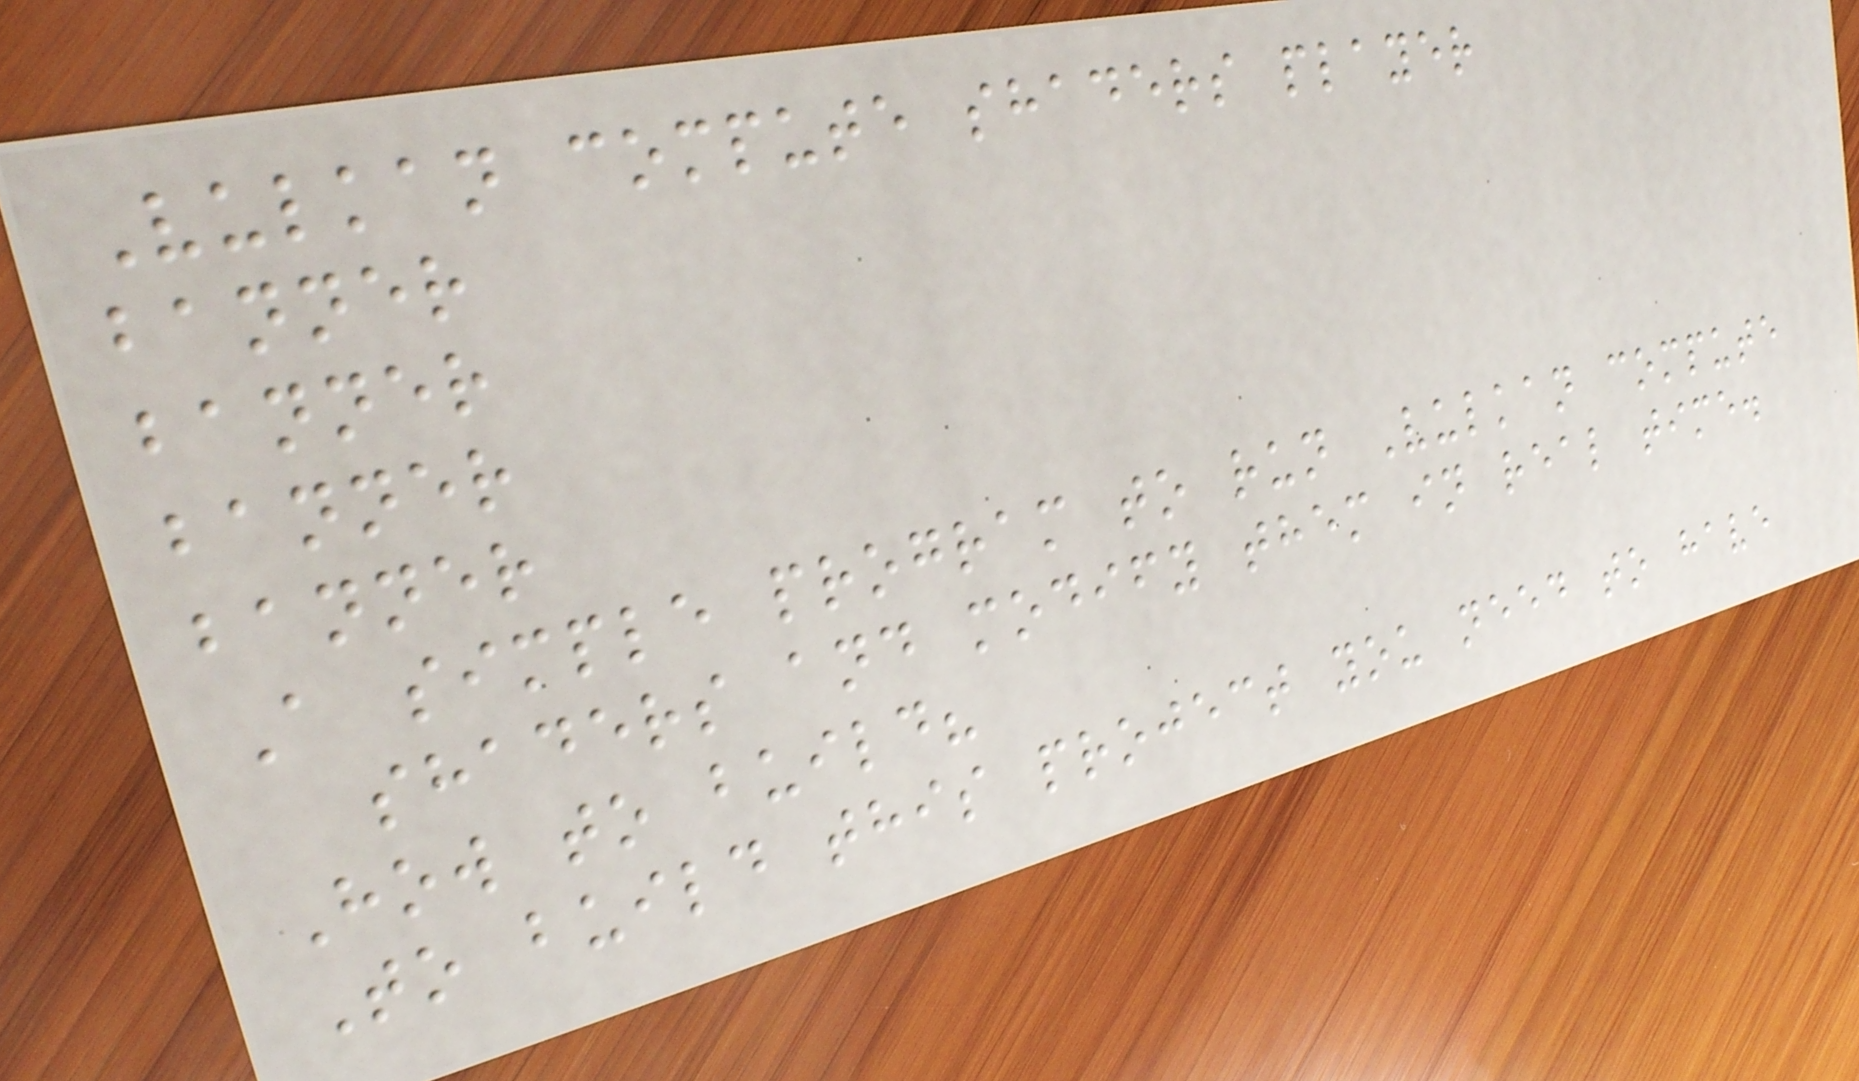Vulkan compute shaders player
banner
banner
banner
banner
A simple program to run Vulkan compute
shaders and modify them in real time.
How to build?
To build this project you need to have
